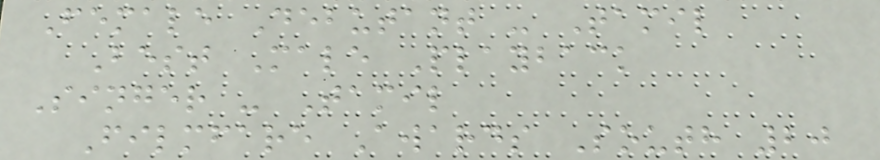Female Debutant - Tamil
Best Male Playback
Singer - Tamil
Filmfare Awards South 20
